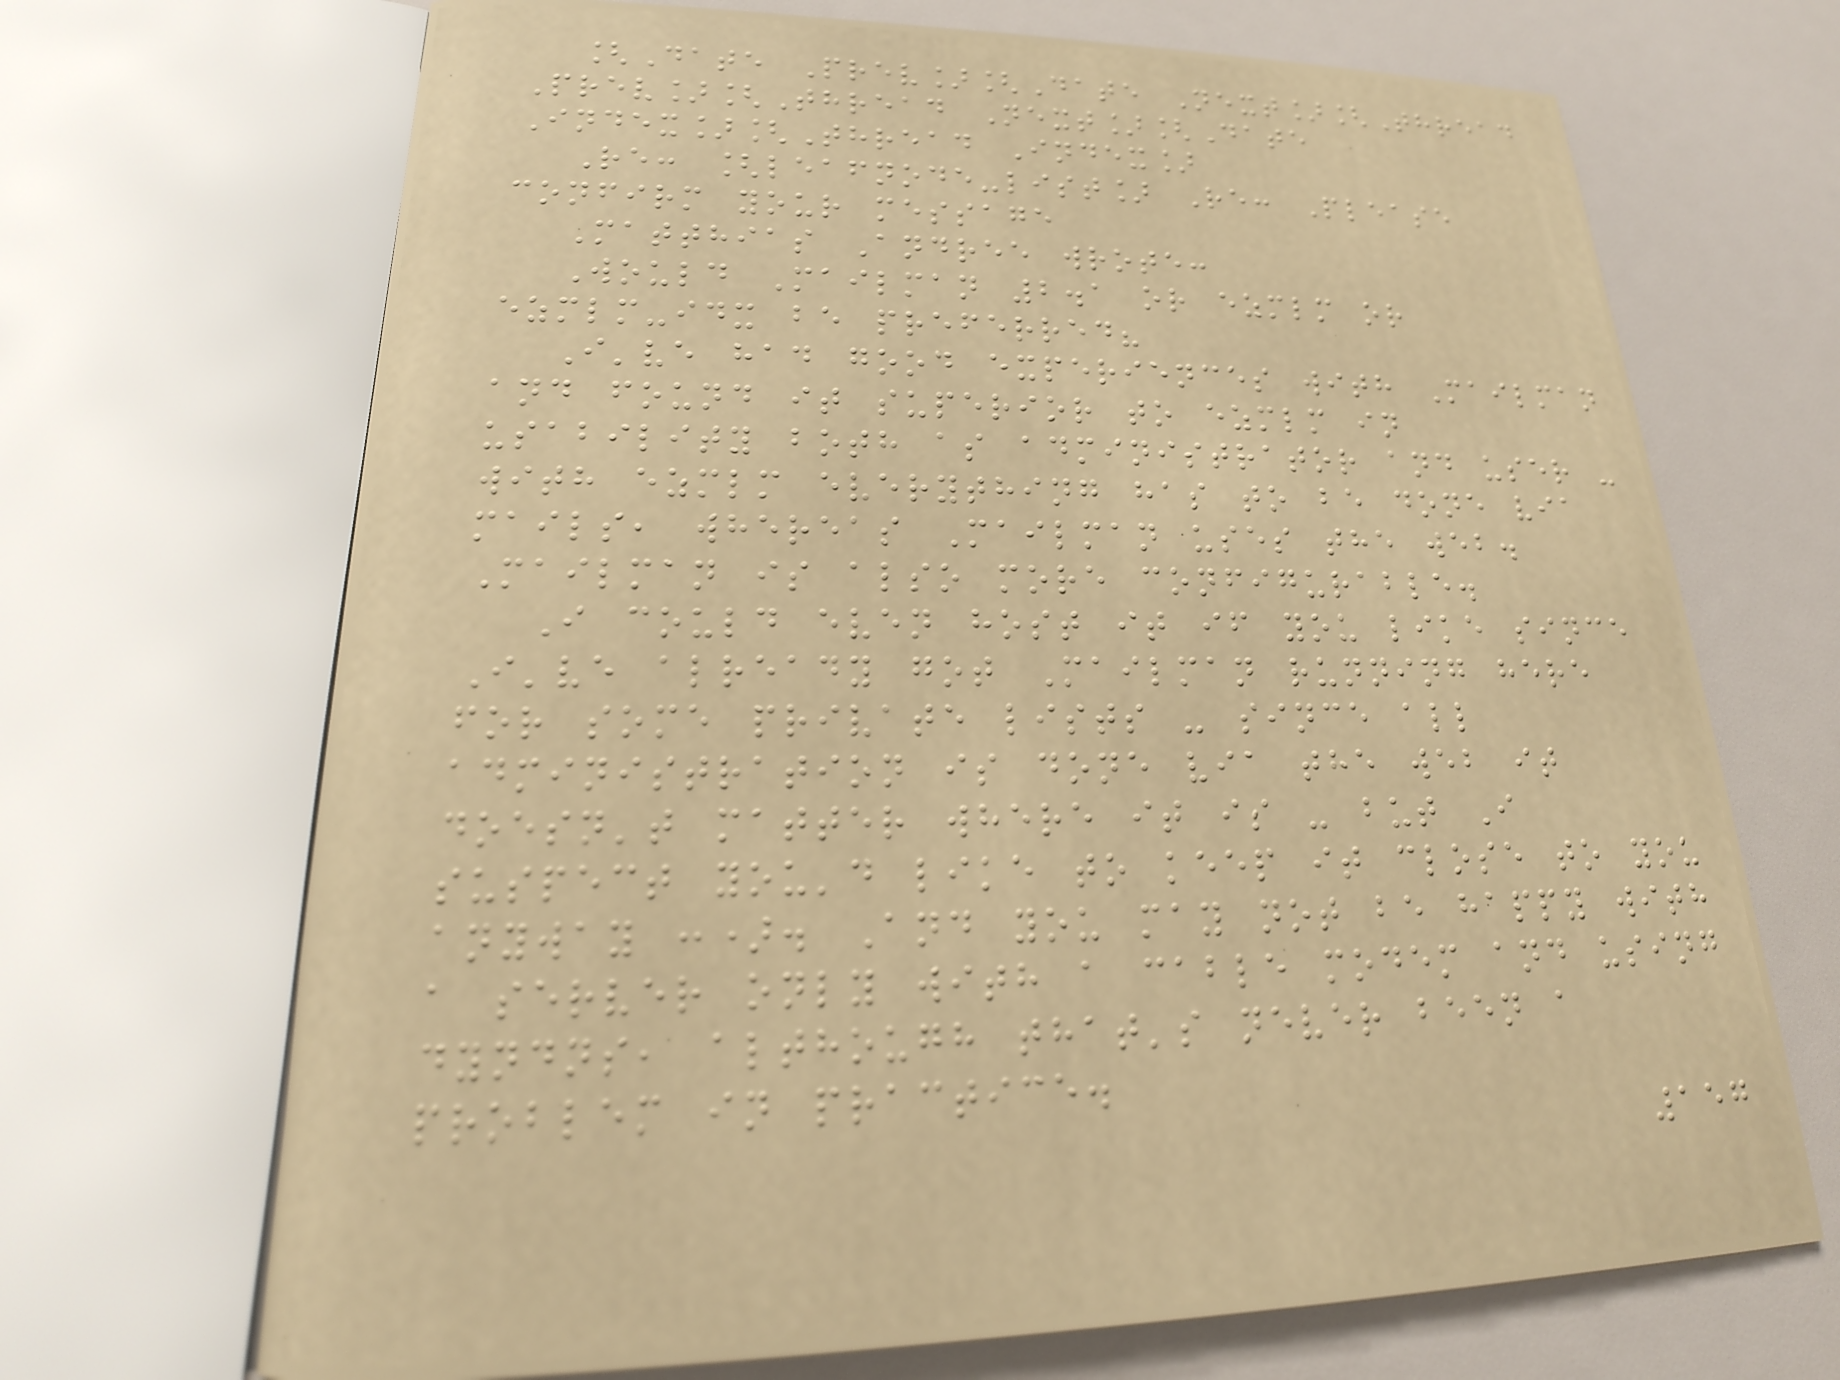[Date Prev][Date Next][Thread
Prev][Thread Next][Date
Index][Thread Index]
Re: [leafnode-list] Re: Please
confirm your message
Matthias Andree wrote:
Would Mailman 2.1 or ezmlm or
ezmlm-idx be preferred?
I've had good experiences with Mailman
and found it superior to ezmlm in
usability both as administrator and user -
with ezmlm everything has to be done via
mails, whereas Mailman uses the web.
Mailman is also more configurable.
I could even host it if you like since
I've already got Mailman running here
for some private lists - since all
administration is done via the web it
doesn't matter where it is - but I
suspect you'd like to keep it close to you
anyway :). And you may not be happy with
a server only with a cable modem and using
dyndns, although that's never been a
problem in practice.
157
